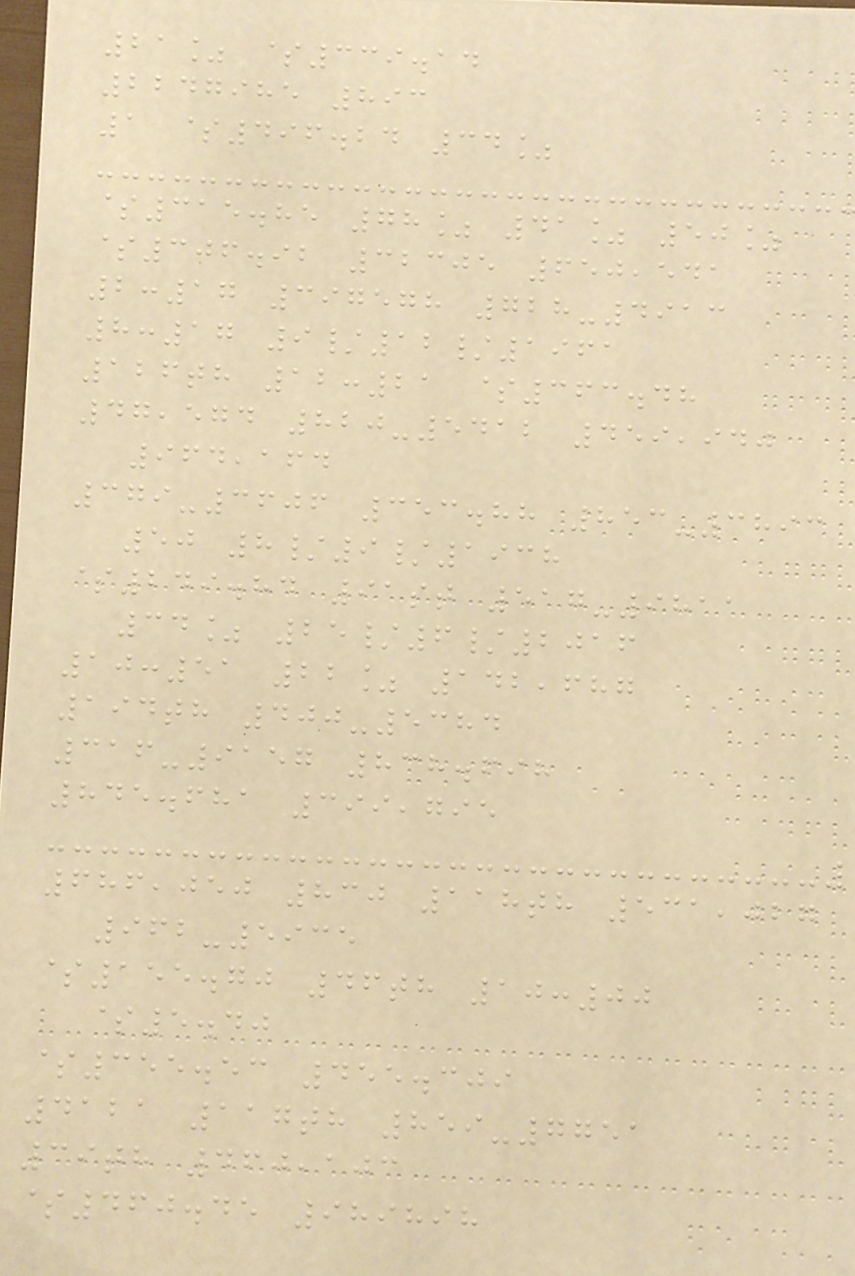21% $339.14
2247985 893
1 $496.24 34%
$315.85 78% 41% 50%
$306.92 32305 650,541
2:17 397578 728-4913
8:17 9/12/1961
126th 12:21 $363.48
47,574 820-5412 459,940
964,164
379-3606 353.88 853-3893
50 8/9/1938
$249.84 91st 517-9811
34% 25/6/2016
10:51 22% 142,687
194th 400-5384
316-9157 838.698
845.681 399,795
686,050 830 118th 531,027
962-5935
$155.70 46th 10:00
$5.40
$355.53 455.309
4121 117th 859-7751
39th 460,103
$460.45 989898
